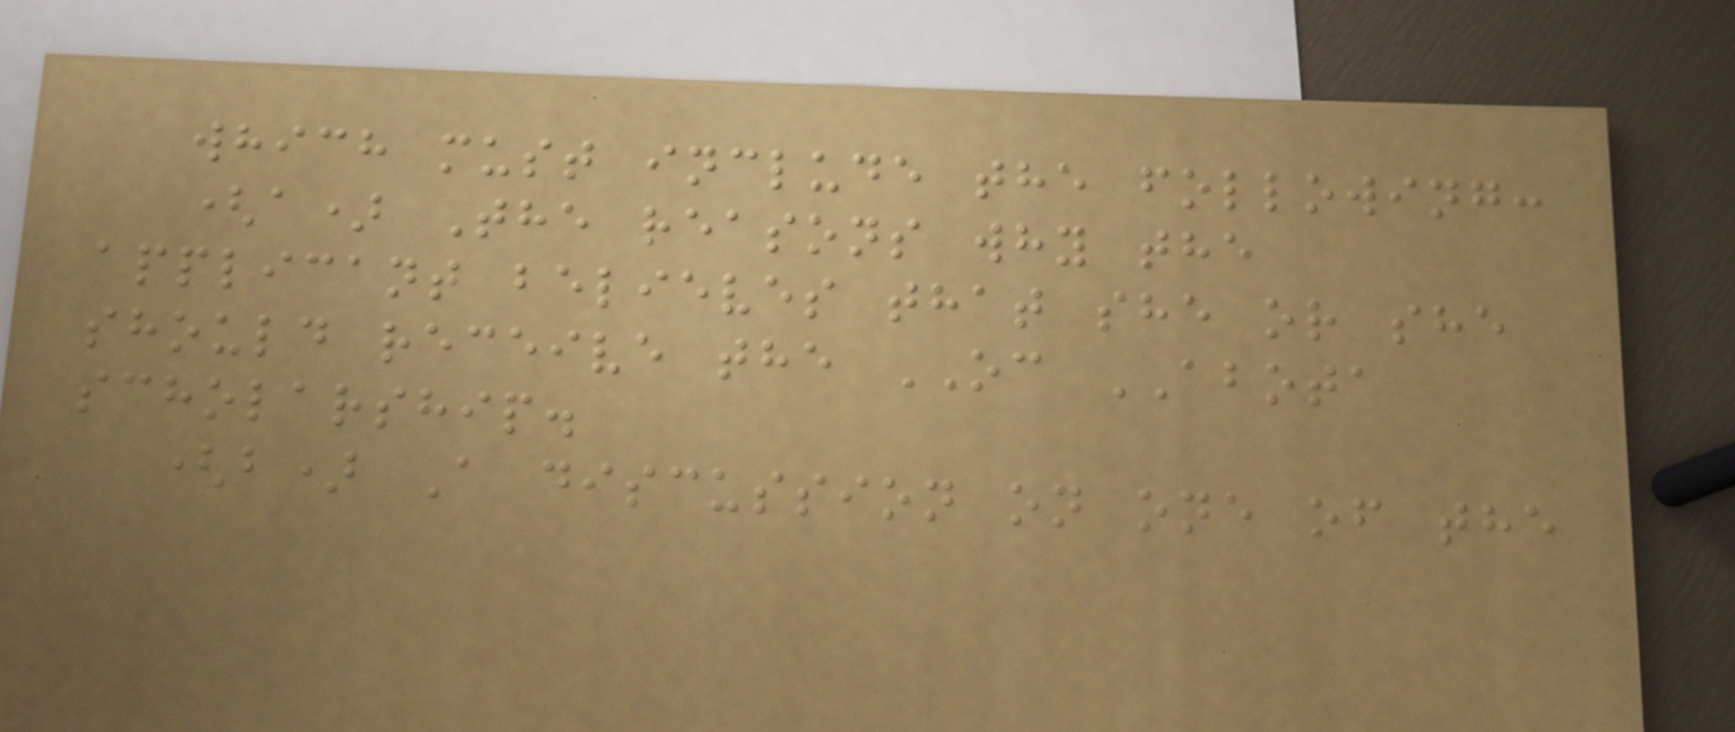which must include the following:
(a) The reasons why the
applicant believes that she or she
should receive the OC ABOTA
scholarship.
(b) A discussion on one of the
